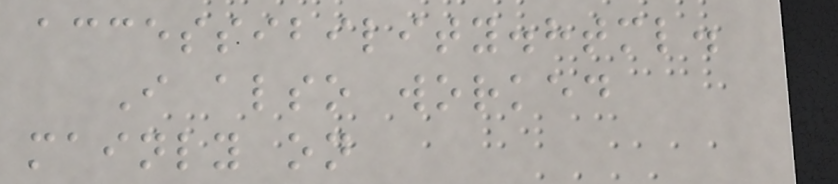accessibility.html.
I also worked
mainly on
